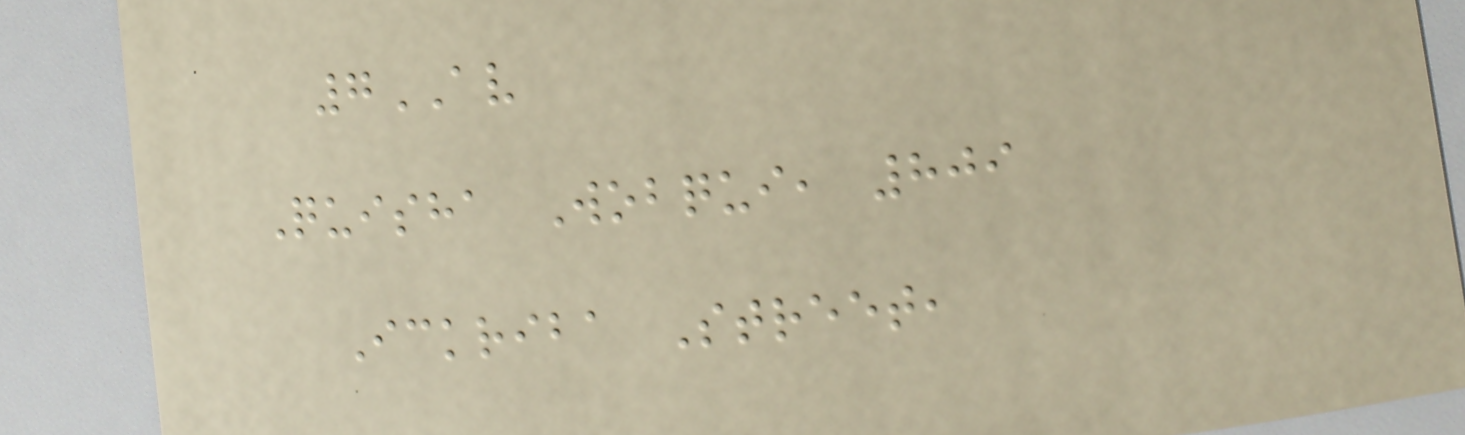7AV
Quisha Wobqui, 809
Ickriba Street,
